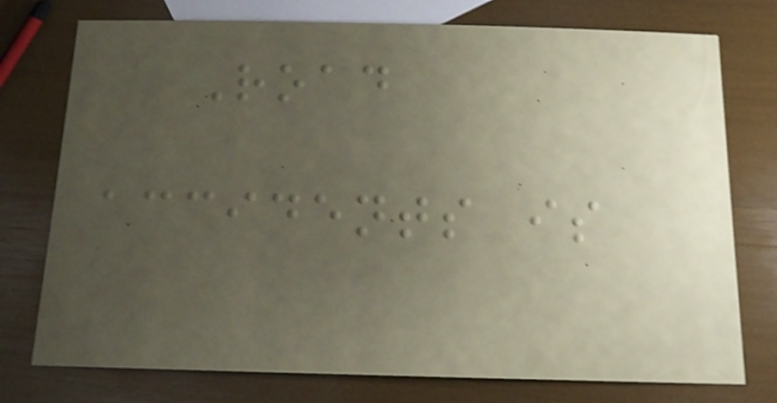Road
accidents is
